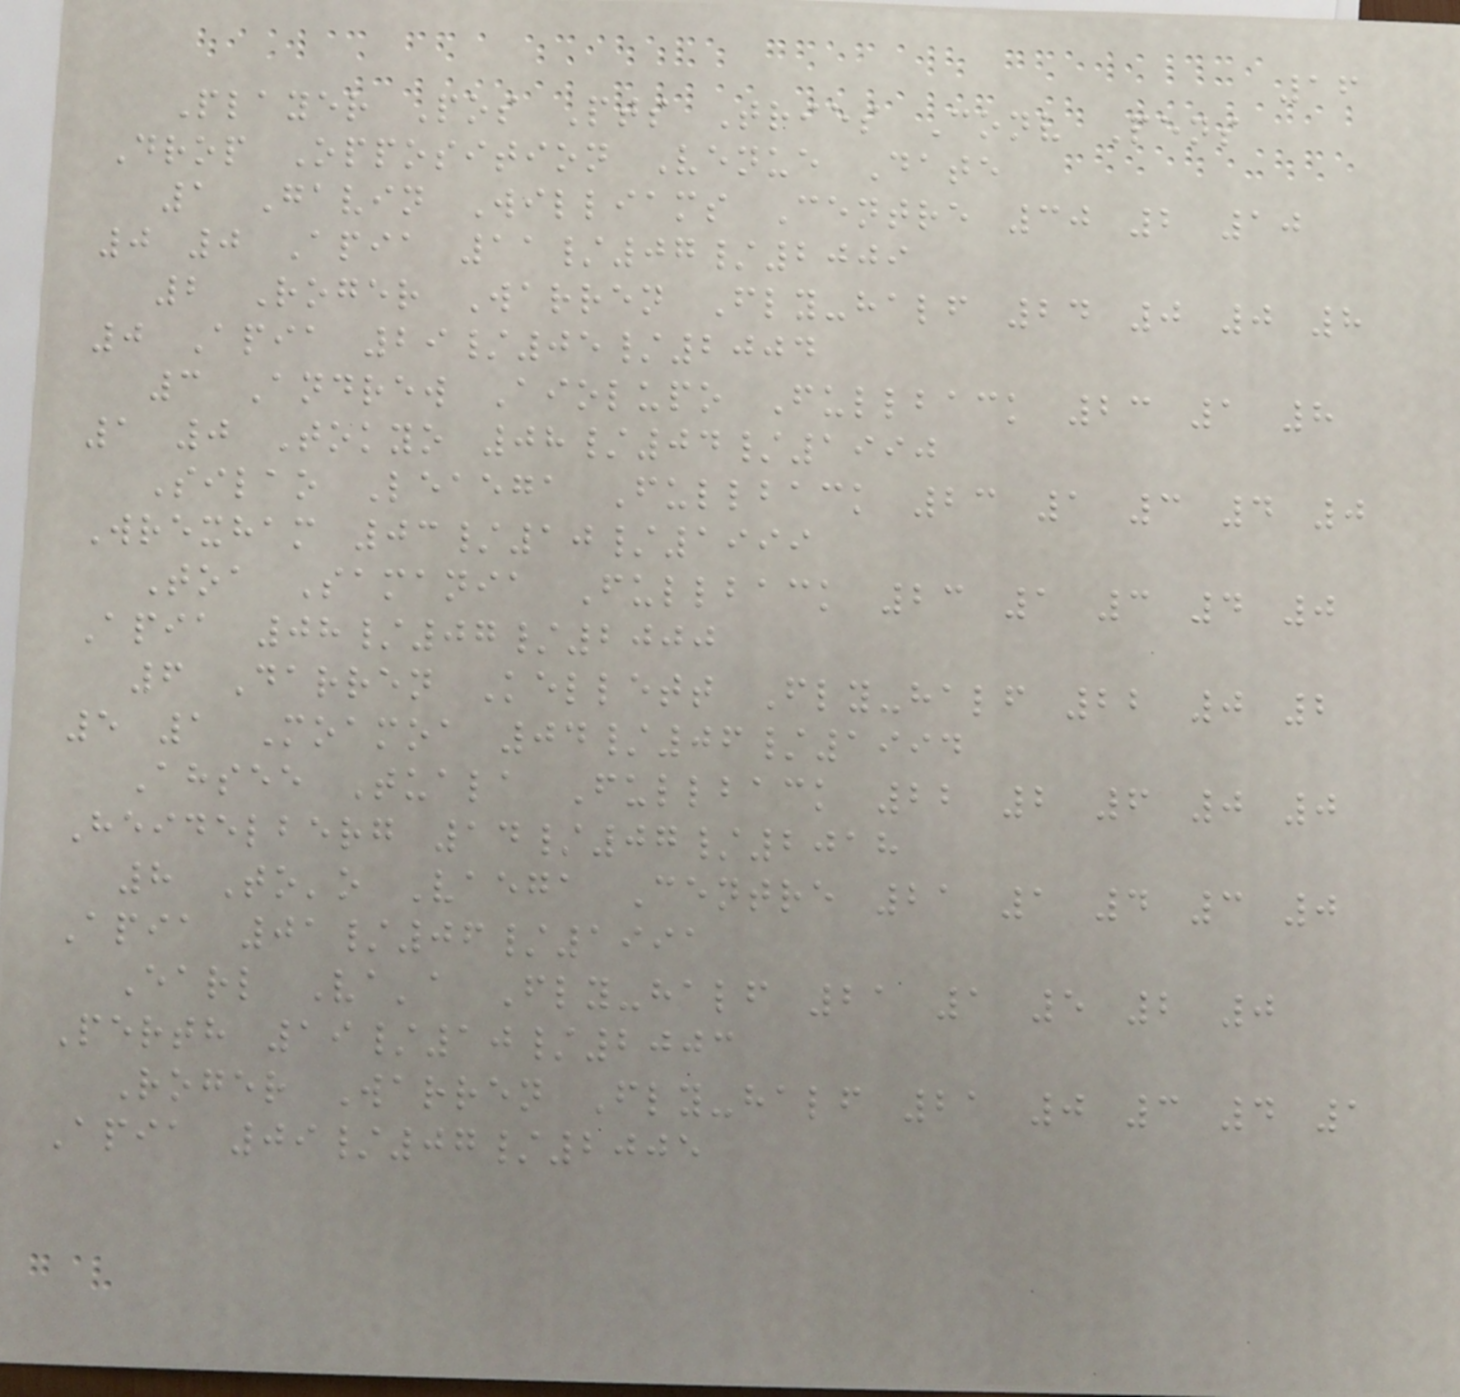16
Player Pos Pts Tries Conv Pens
Drop Opposition Venue Date
1 Gavin Williams Centre 30 2 10
0 0 Apia 11/07/2009
2 Roger Warren Fly-half 24 0 0 8
0 Apia 29/05/2004
3 Andrew Aiolupo Fullback 23 1 8
1 0 Tokyo 08/04/1990
Silao Leaega Fullback 23 1 3 4 0
Wrexham 03/10/1999
Toa Samania Fullback 23 1 3 4 0
Apia 08/07/2000
6 Darren Kellett Fly-half 22 0 2
5 1 Moamoa 04/06/1994
Ahsee Tuala Fullback 22 2 6 0 0
Heidelberg 14/07/2018
8 To'o Vaega Centre 21 1 4 3 0
Apia 01/06/1991
Earl Va'a Fly-half 21 1 5 2 0
Perth 19/10/2003
Roger Warren Fly-half 21 0 3 4 1
Apia 09/07/2005
